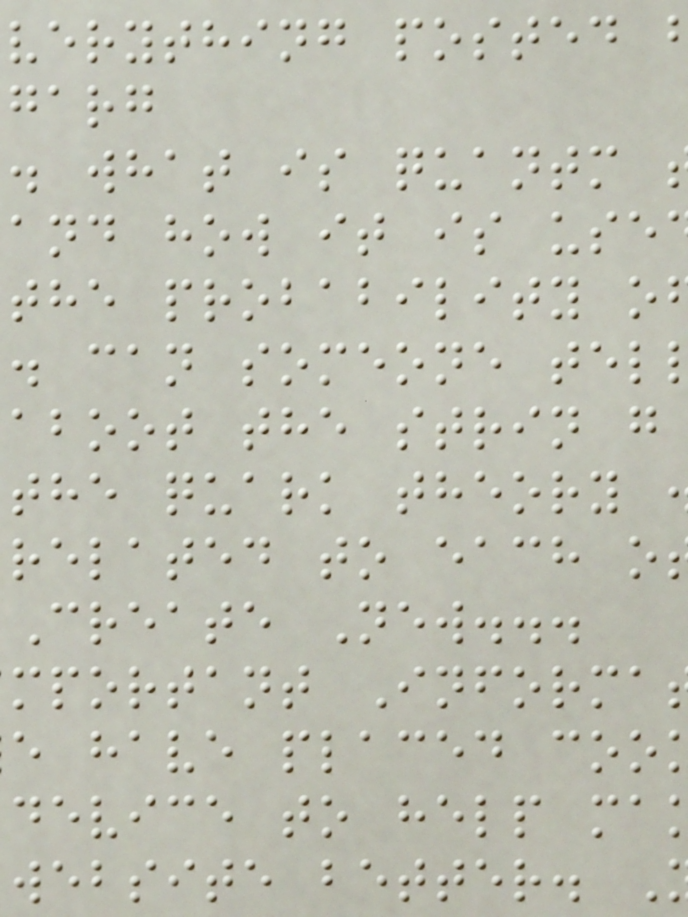verything posted
garg
. what is quantm
and how it is use
the probability o
. can someone tel
aboot the strin g
the quark theory
related to each o
Create New...
mportant Informa
e have placed coo
device to help ma
website better.
